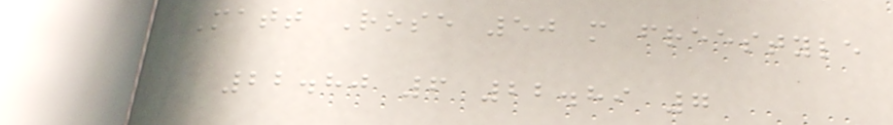Matt Rose 50 m freestyle
22.80 6 22.89 7
